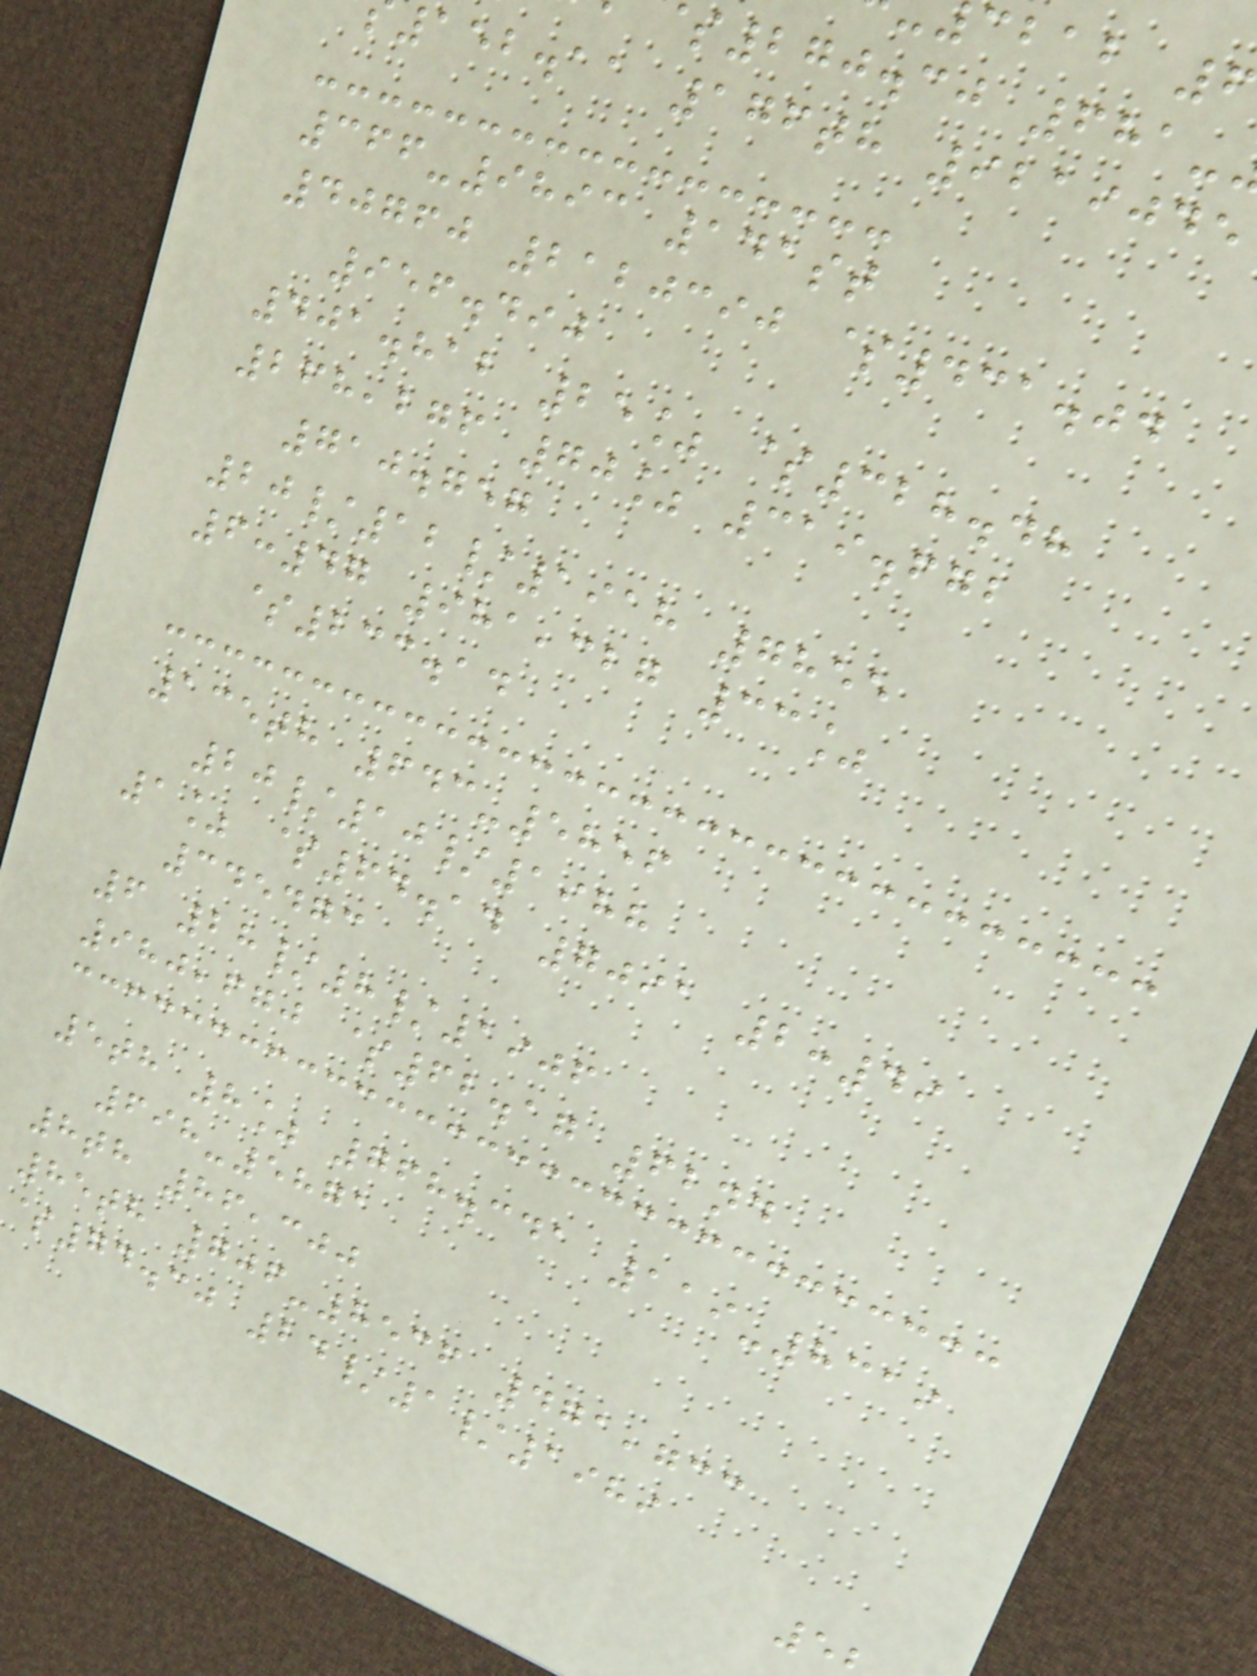270.30 681-
152.11 176th 9219045
366-9893 141st
40760 2120390 $431.04
956.490
401.812 25% $328.48
268,276 70% 319.672
710.757
20/12/1918 7855
6:47 981,327 33%
$233.14
135th 643-5856
20/10/1988
1% $64.14 7091 2:49
345473
6 28/8/1906
980,670 $62.17 62nd
5th 8% 768.341 119-8319
698-5871
8th 86,300
85th 706-8536 471,733
$74.30 24/1/1989
